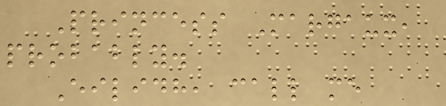Princess Margaux,
probably.
Eilidh, call me
